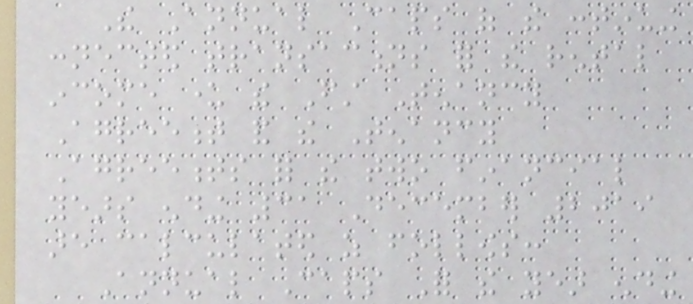The Annual Caps of the continuing
connected transactions for the rental
income under the First Tenancy
Agreement and the Tenancy
Agreements for the two financial
years ending 31 December 2019
are calculated as follows:
Annual Caps For the year ending
